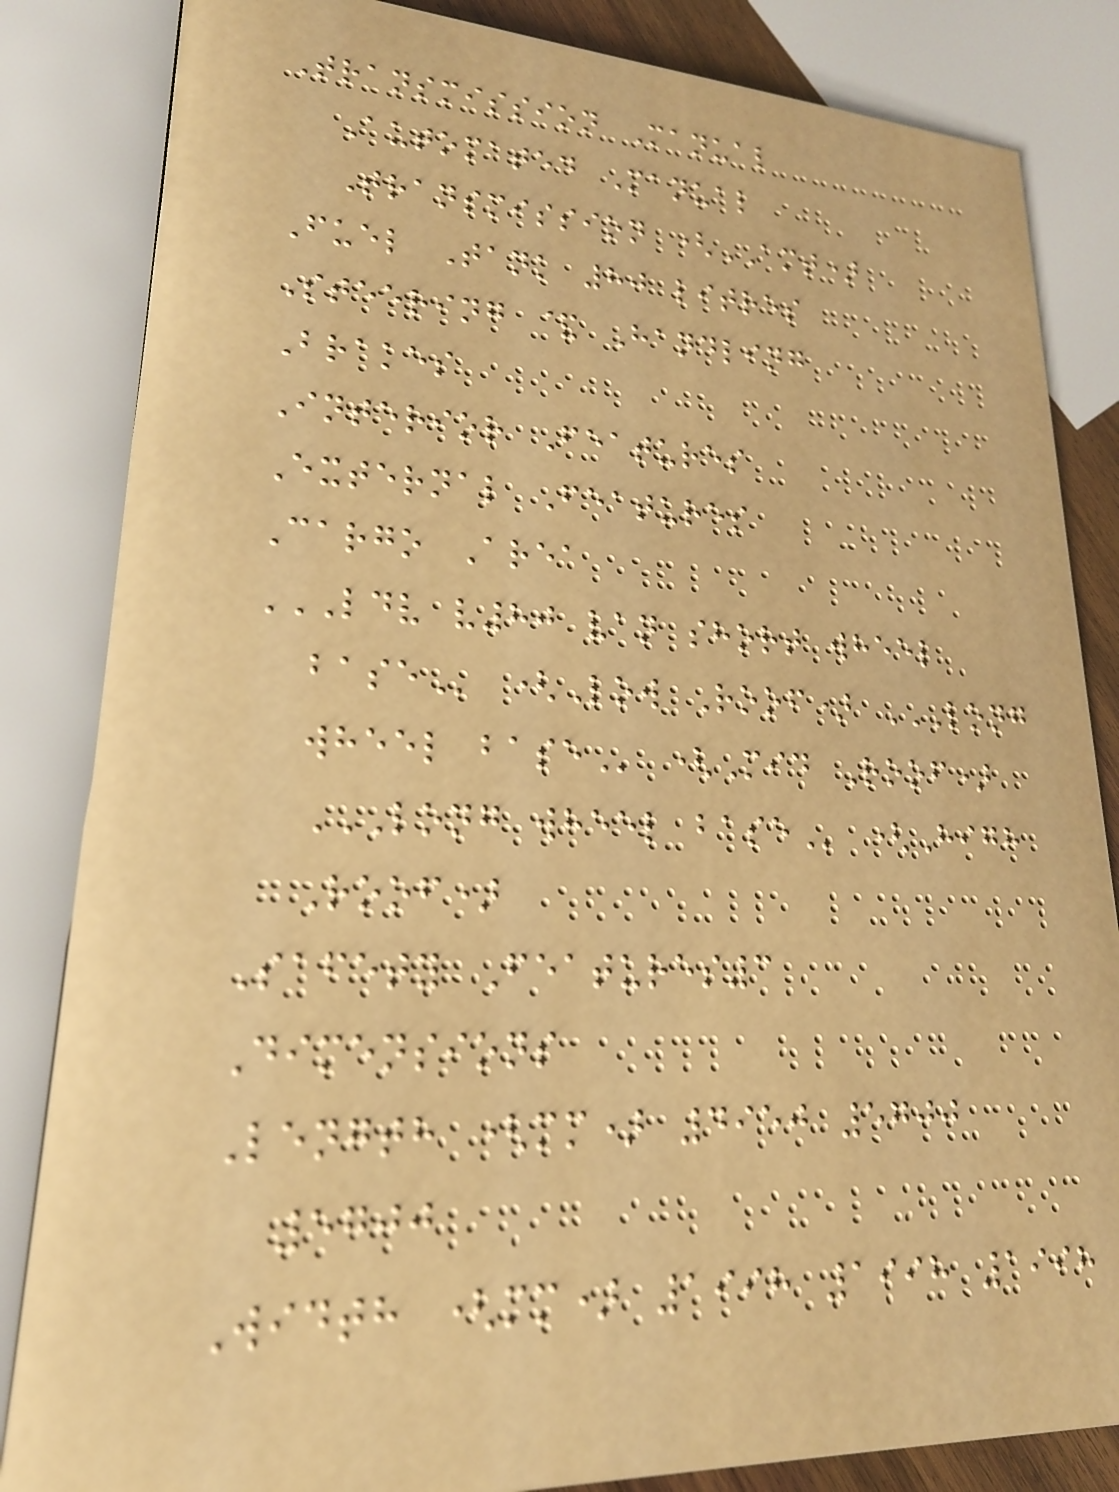Transmission Manual
Automated Manual
Transmission (AMT)
Fuel Tank 80 litres
Steering & Handling
Brakes
Interior Features
External Features
Cargo Area
LDV V80 VAN SHORT WHEEL
BASE (Low Roof) LONG
WHEEL BASE (Mid Roof)
LONG WHEEL BASE (High
Roof)
Safety Features3
Dimensions
Length (mm) 4950 5700
5700
Width (mm) 1998 1998 1998
